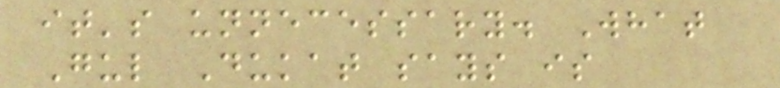it's unnecessary. What
Gul Dukat says is
